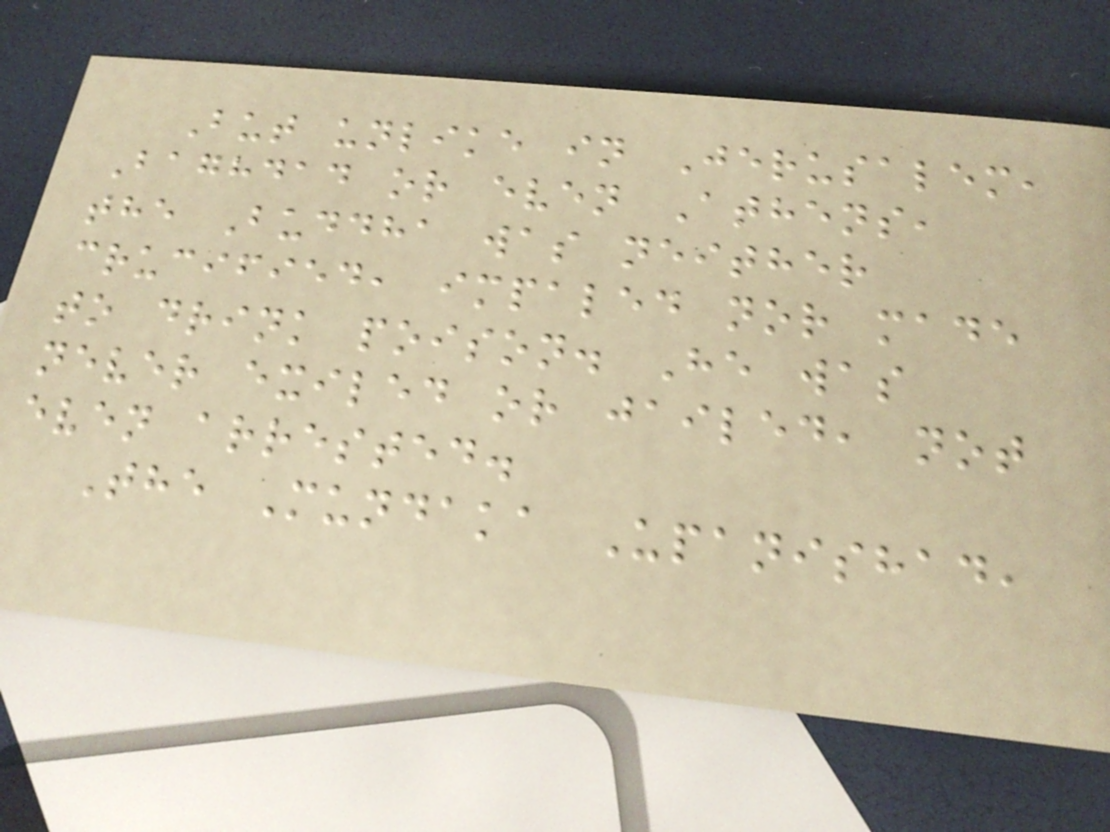But unlike in Jerusalem,
Baghdad or even Athens,
the Buddha was neither
crucified, impaled nor made
to drink poison. He was
never exiled or jailed, not
even arrested.
The Mundaka Upanishad,
